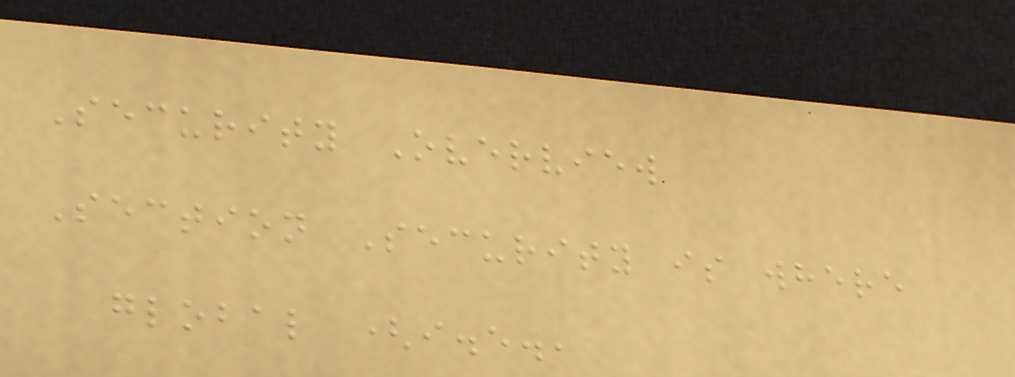Security Overview
Section Security is where
global (i.e.,
